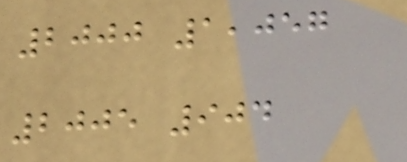2000 1,057
2005 904
